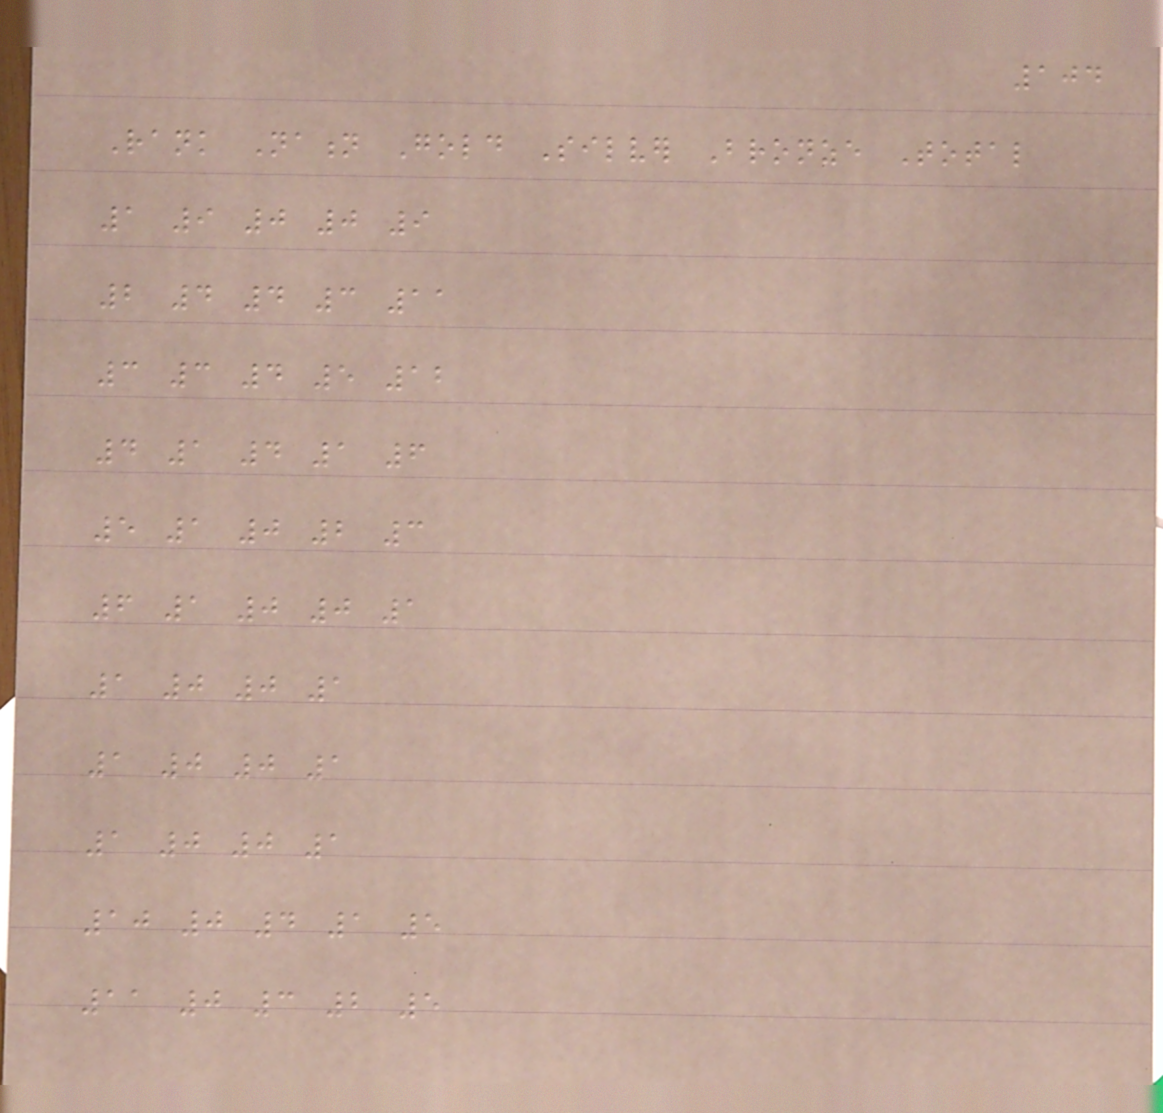104
Rank Nation Gold Silver Bronze Total
1 9 0 0 9
2 4 4 3 11
3 3 4 5 12
4 1 4 1 6
5 1 0 2 3
6 1 0 0 1
1 0 0 1
1 0 0 1
1 0 0 1
10 0 4 1 5
11 0 3 2 5
